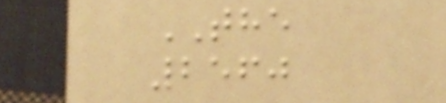THE
2560
